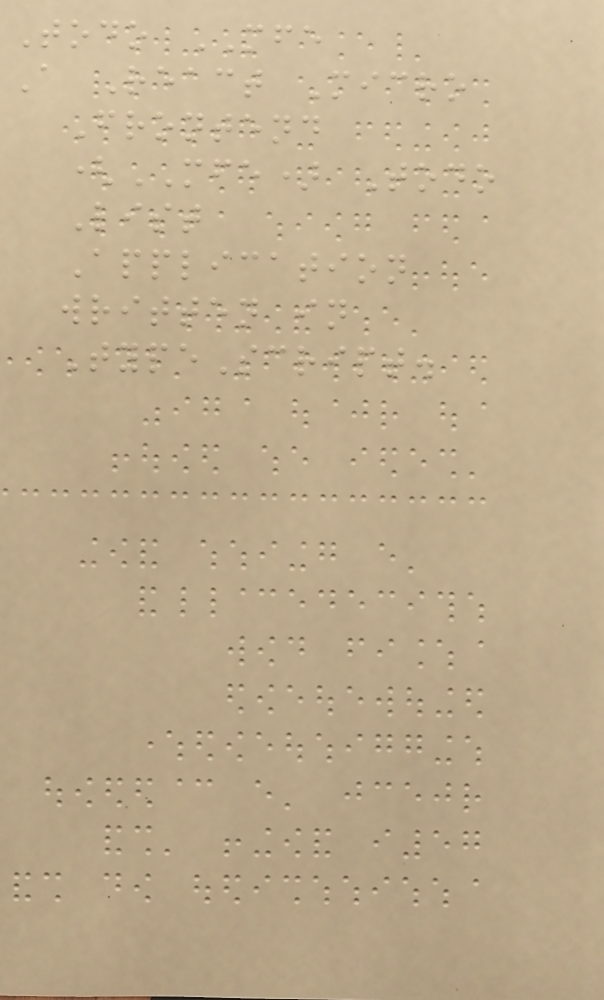Todo MFE
A React Micro
Frontend
(MFE) Todo
List
Application
written in
TypeScript.
